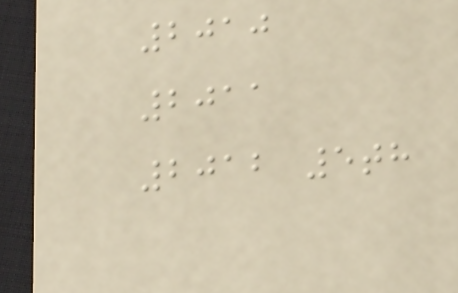2010
2011
2012 5th
